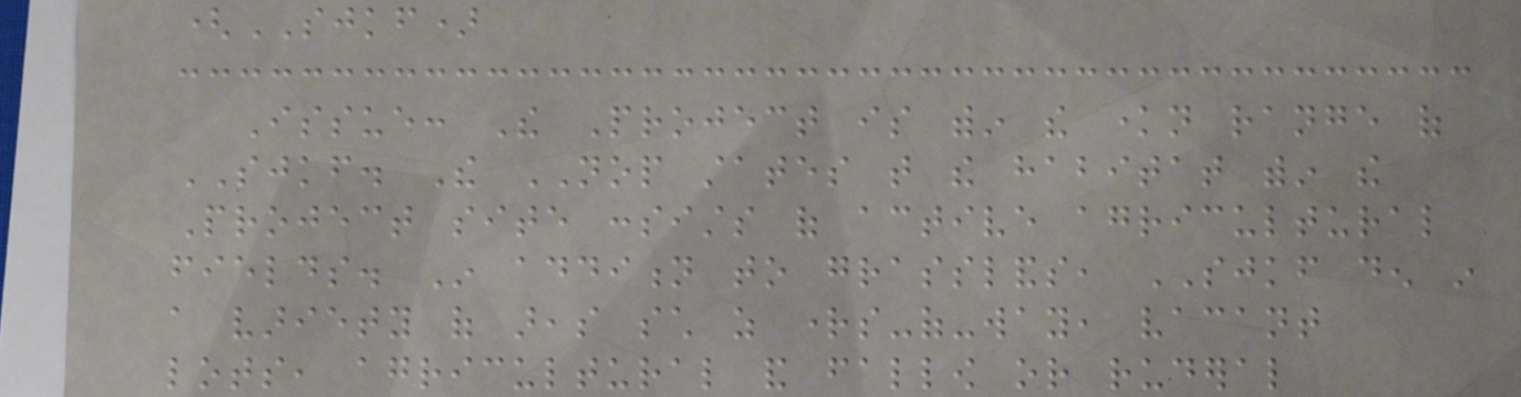(SJKF)
Issue: The Project is within the known range of
SJKF. The NOP states that the habitat within the
Project site consists of active agricultural
fields. In addition to grasslands, SJKF den in
a variety of areas such as rights-of-way, vacant
lots, agricultural and fallow or ruderal
